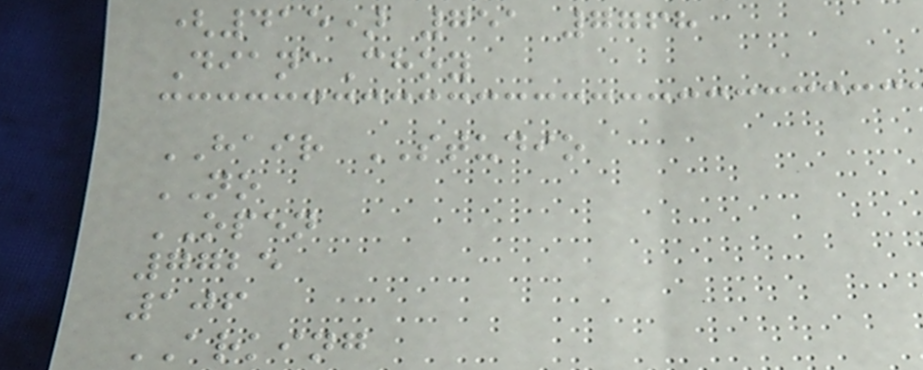(415) 751 7768
DianaChoy
HAIR STUDIO
NO
OPEN
7725
106
ARKING
